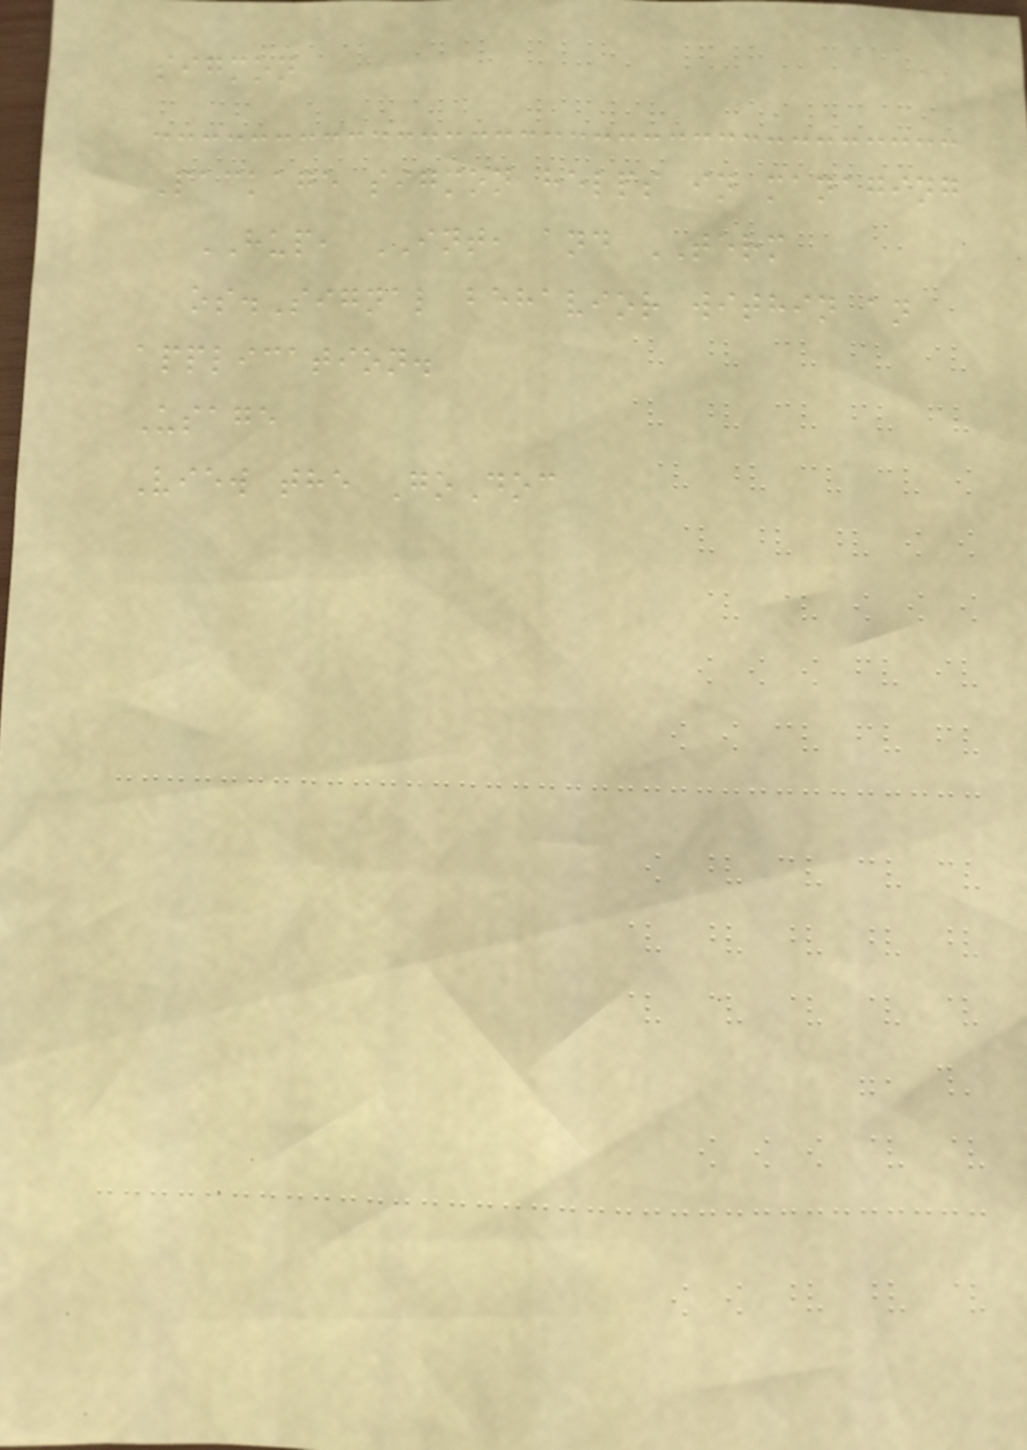sigmon
Package sigmon helps in managing
HUP, INT, and TERM
os.Signal behavior within an
application.
Usage
View the GoDoc
